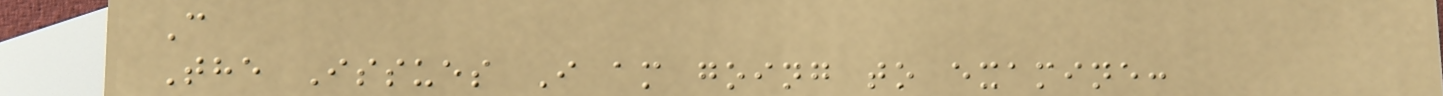C
The Issues I am going to examine:
